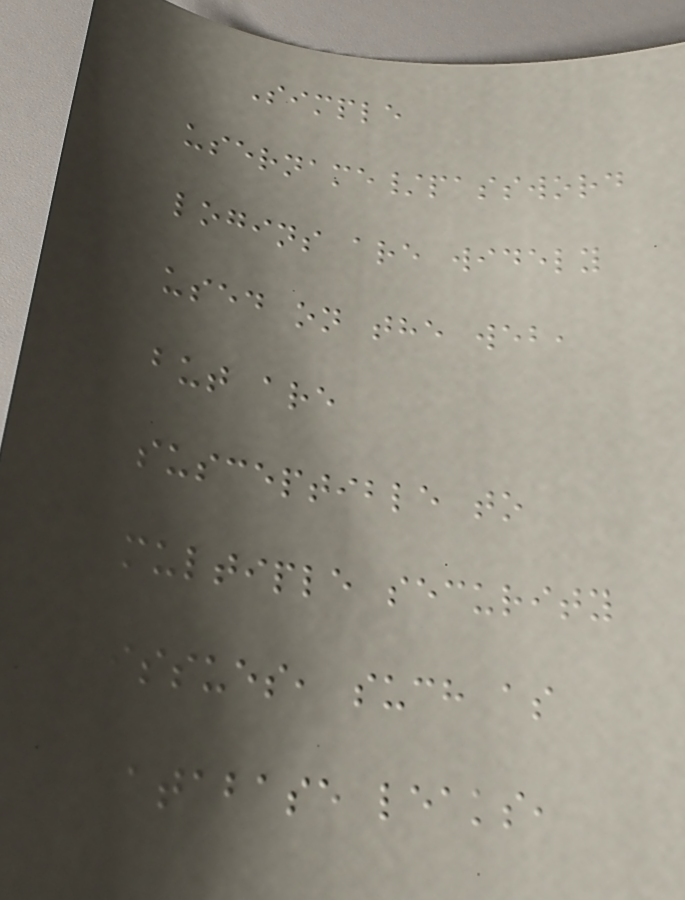Simple
username/password
logins are widely
used on the web,
but are
susceptible to
multiple security
issues, such as
database leaks,
